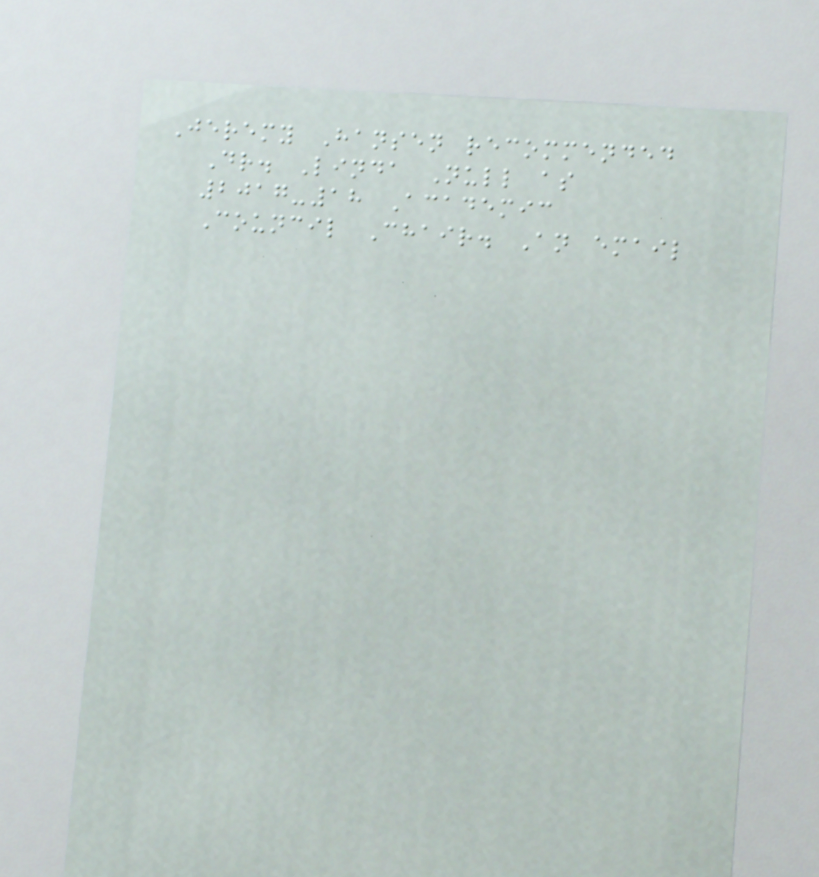Jeremy Hansen recommended
Dr. Linda Null as
2017-18 Academic
Council Chair. An email
